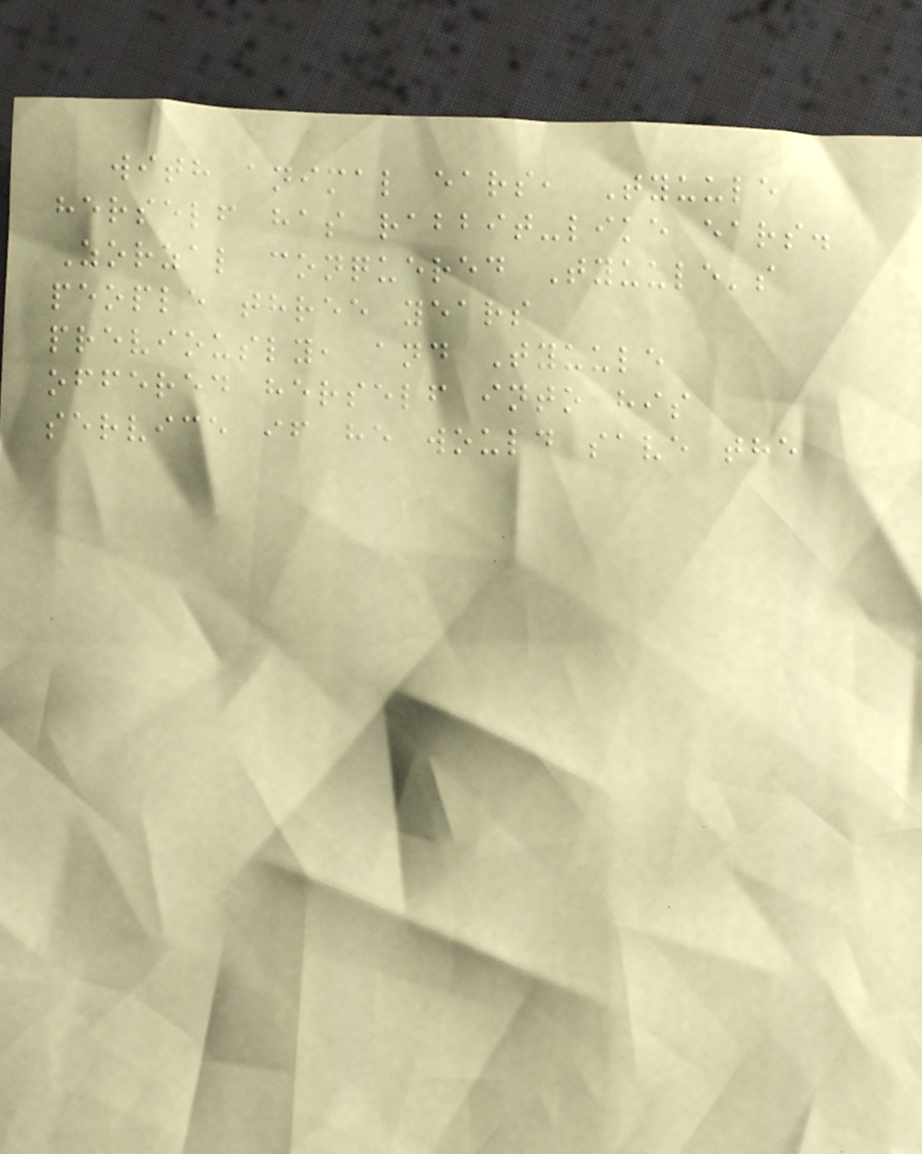with animal ears, Tyuule
herself has rabbit-like ears.
Zorzal conquered Tyuule's
people three years
previously, and Tyuule
offered herself into his
service if he would save the
